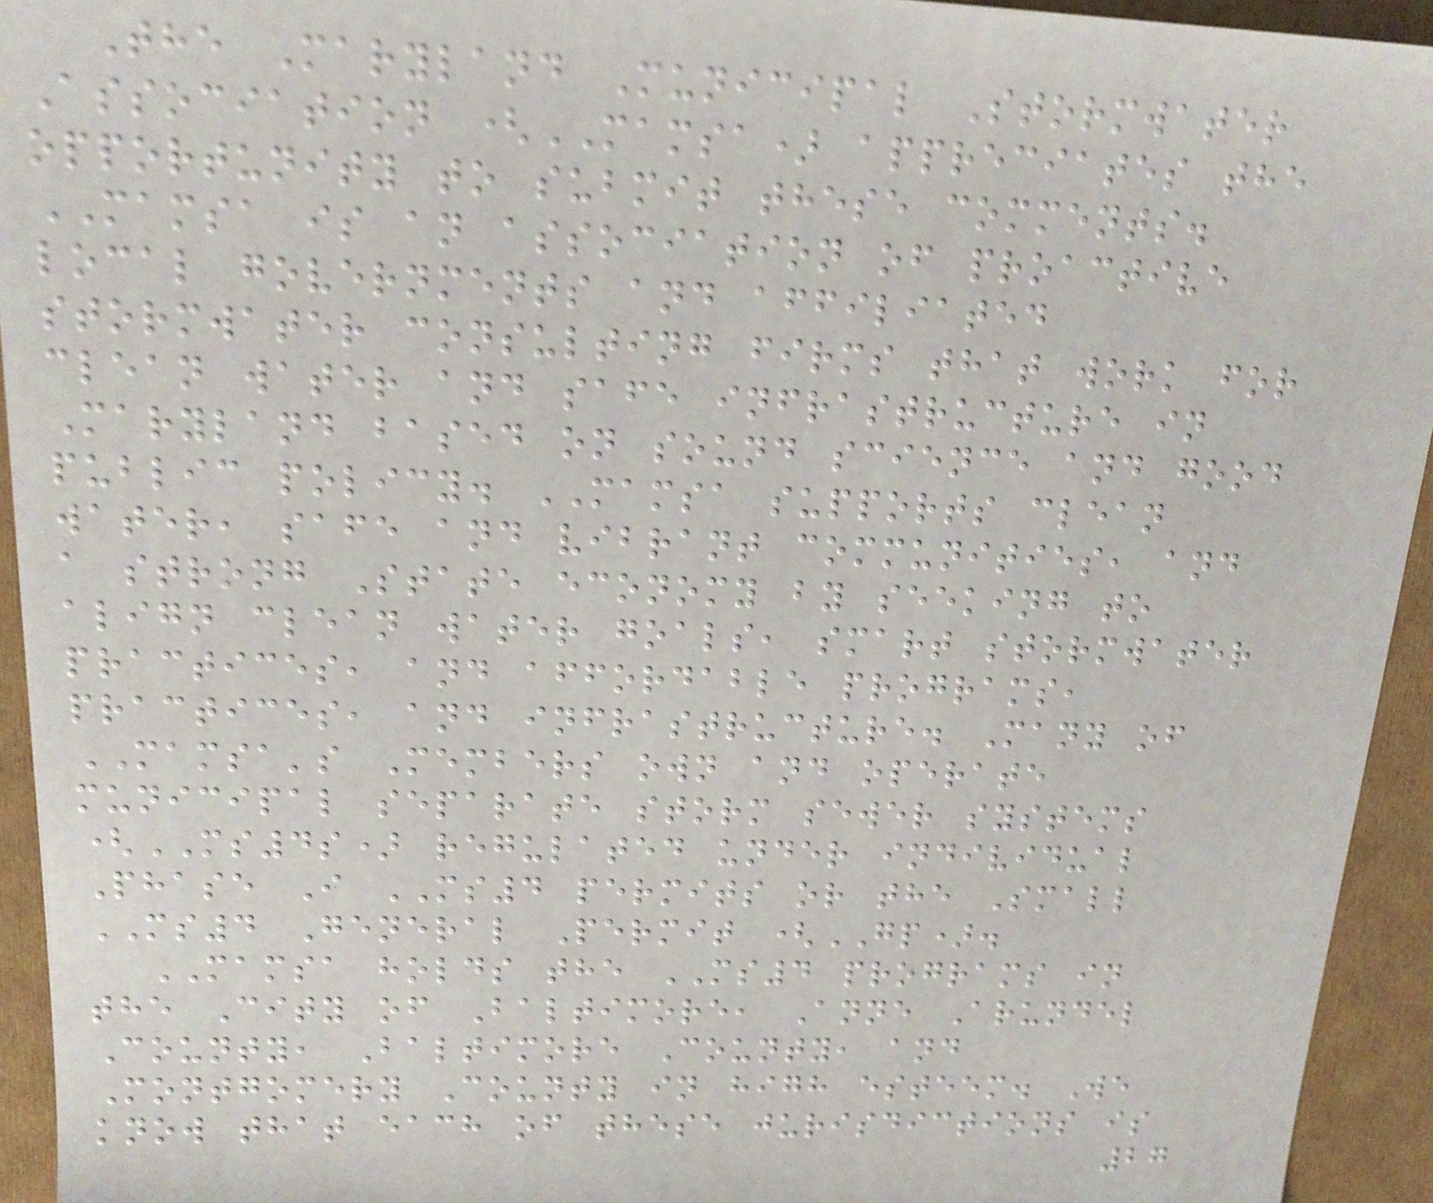The Maryland Municipal Stormwater
Association (MAMSA) appreciates the
opportunity to submit these comments.
MAMSA is an association of proactive
local governments and affiliated
stormwater consulting firms that work for
clean water and safe infrastructure in
Maryland based on sound science and good
public policy. MAMSA supports clean
water, safe and vibrant communities, and
a strong State economy by seeking to
align clean water goals, smart stormwater
practices, and affordable programs,
practices, and infrastructure. Many of
MAMSA's Members own and operate
municipal separate storm sewer systems
(MS4s) regulated under individual
Phase I MS4 permits or the Small
MS4 General Permit (GP).
MAMSA holds the MS4 programs in
the City of Baltimore, Anne Arundel
County, Baltimore County, and
Montgomery County in high esteem. We
know that each of these jurisdictions is
27
